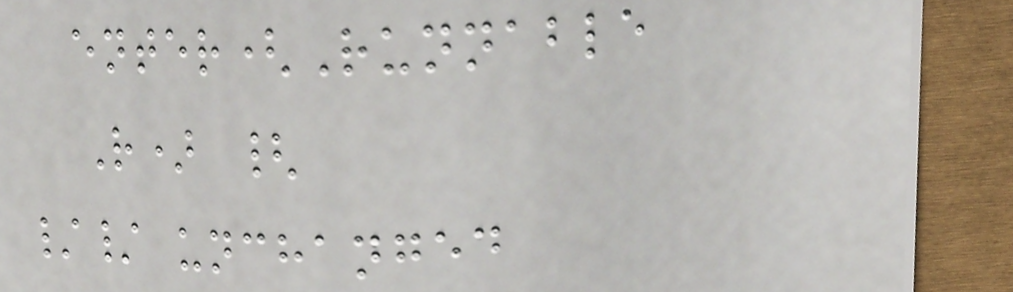enter(Runnable
R) {
// unchanged
